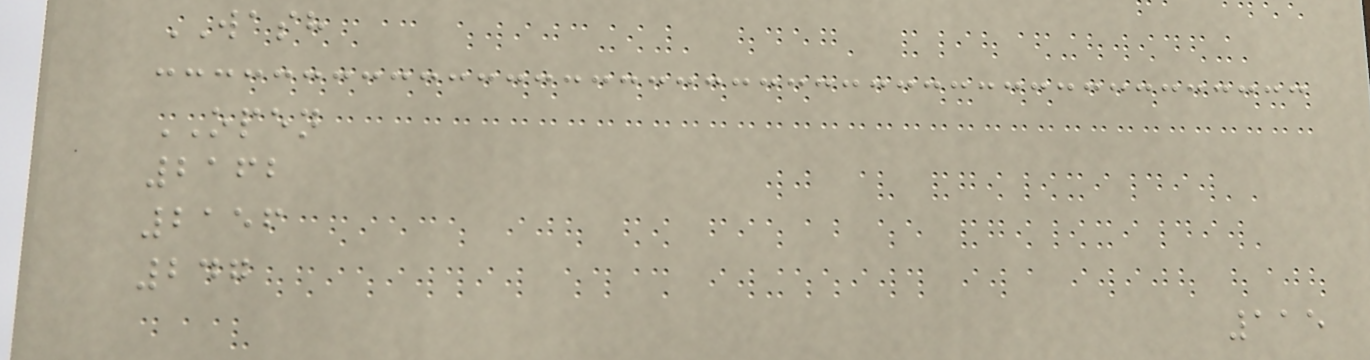WASH
OPEN
2162
2156
247
115
